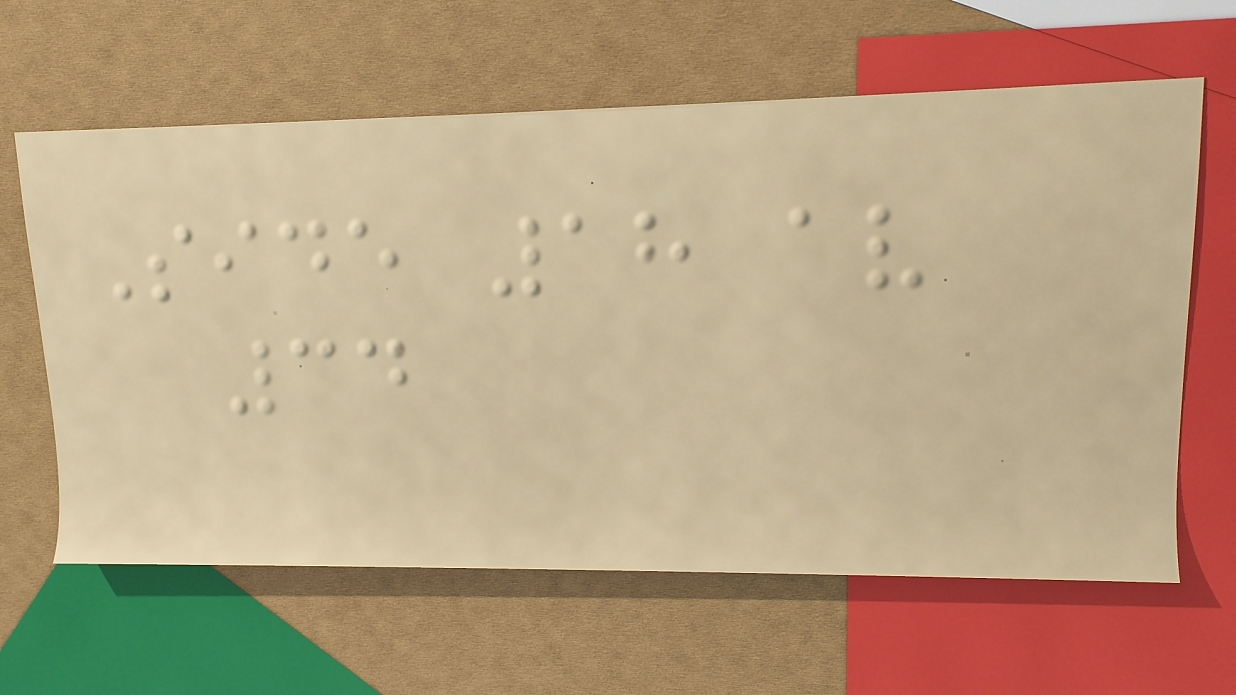Side 18 av
34
